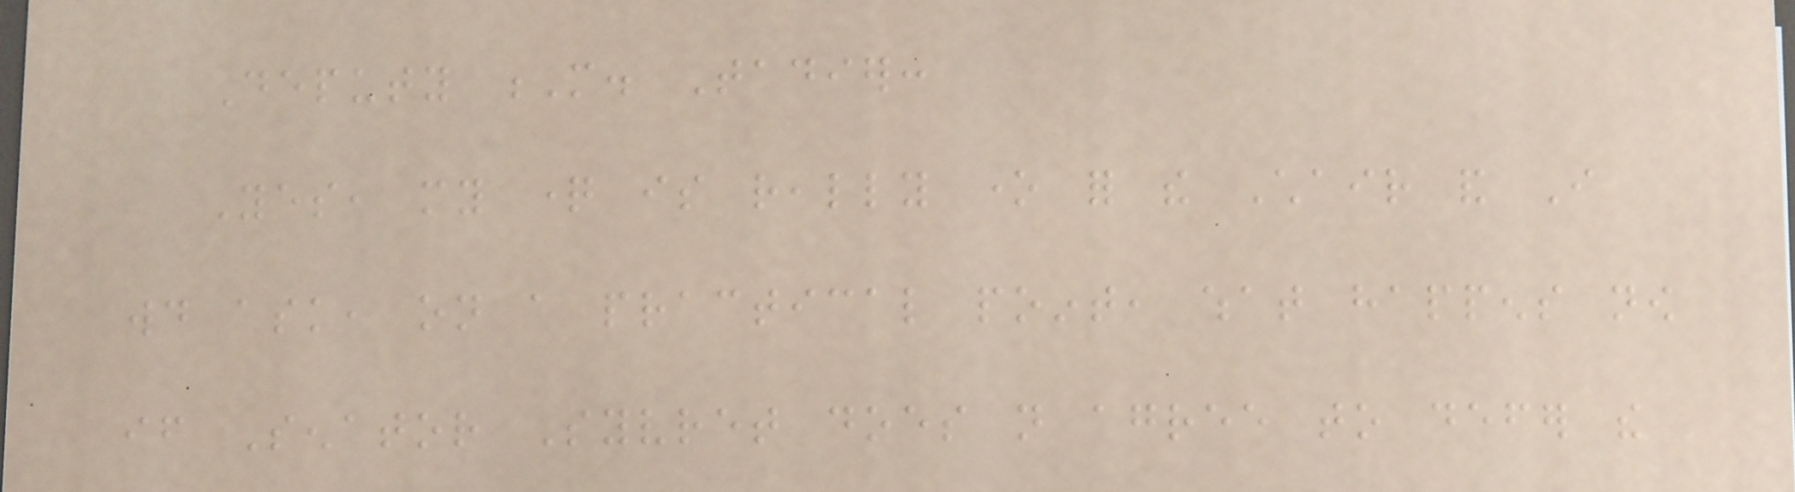Deputy M. Tadier:
Yes, my question is really one for the Chair and I
would ask, on a practical point, what happens now
if Senator Syvret does not agree to defer the
